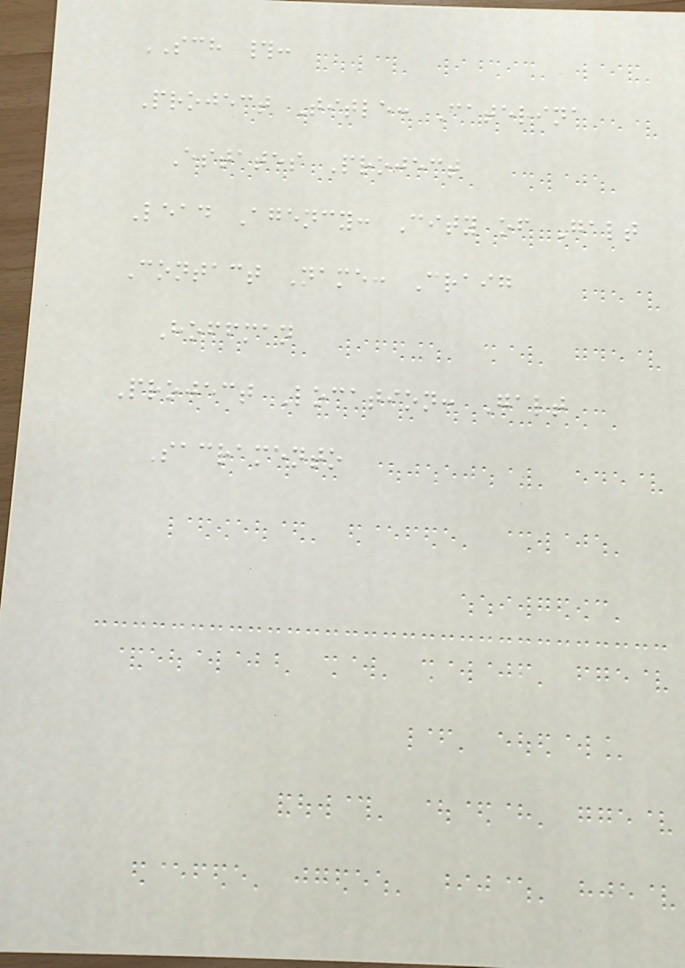SCH #:
Project Title: Caterina
Estates Project
Lead Agency: City of Galt
Contact Name: Craig
Hoffman
Project Location: Galt
Sacramento
